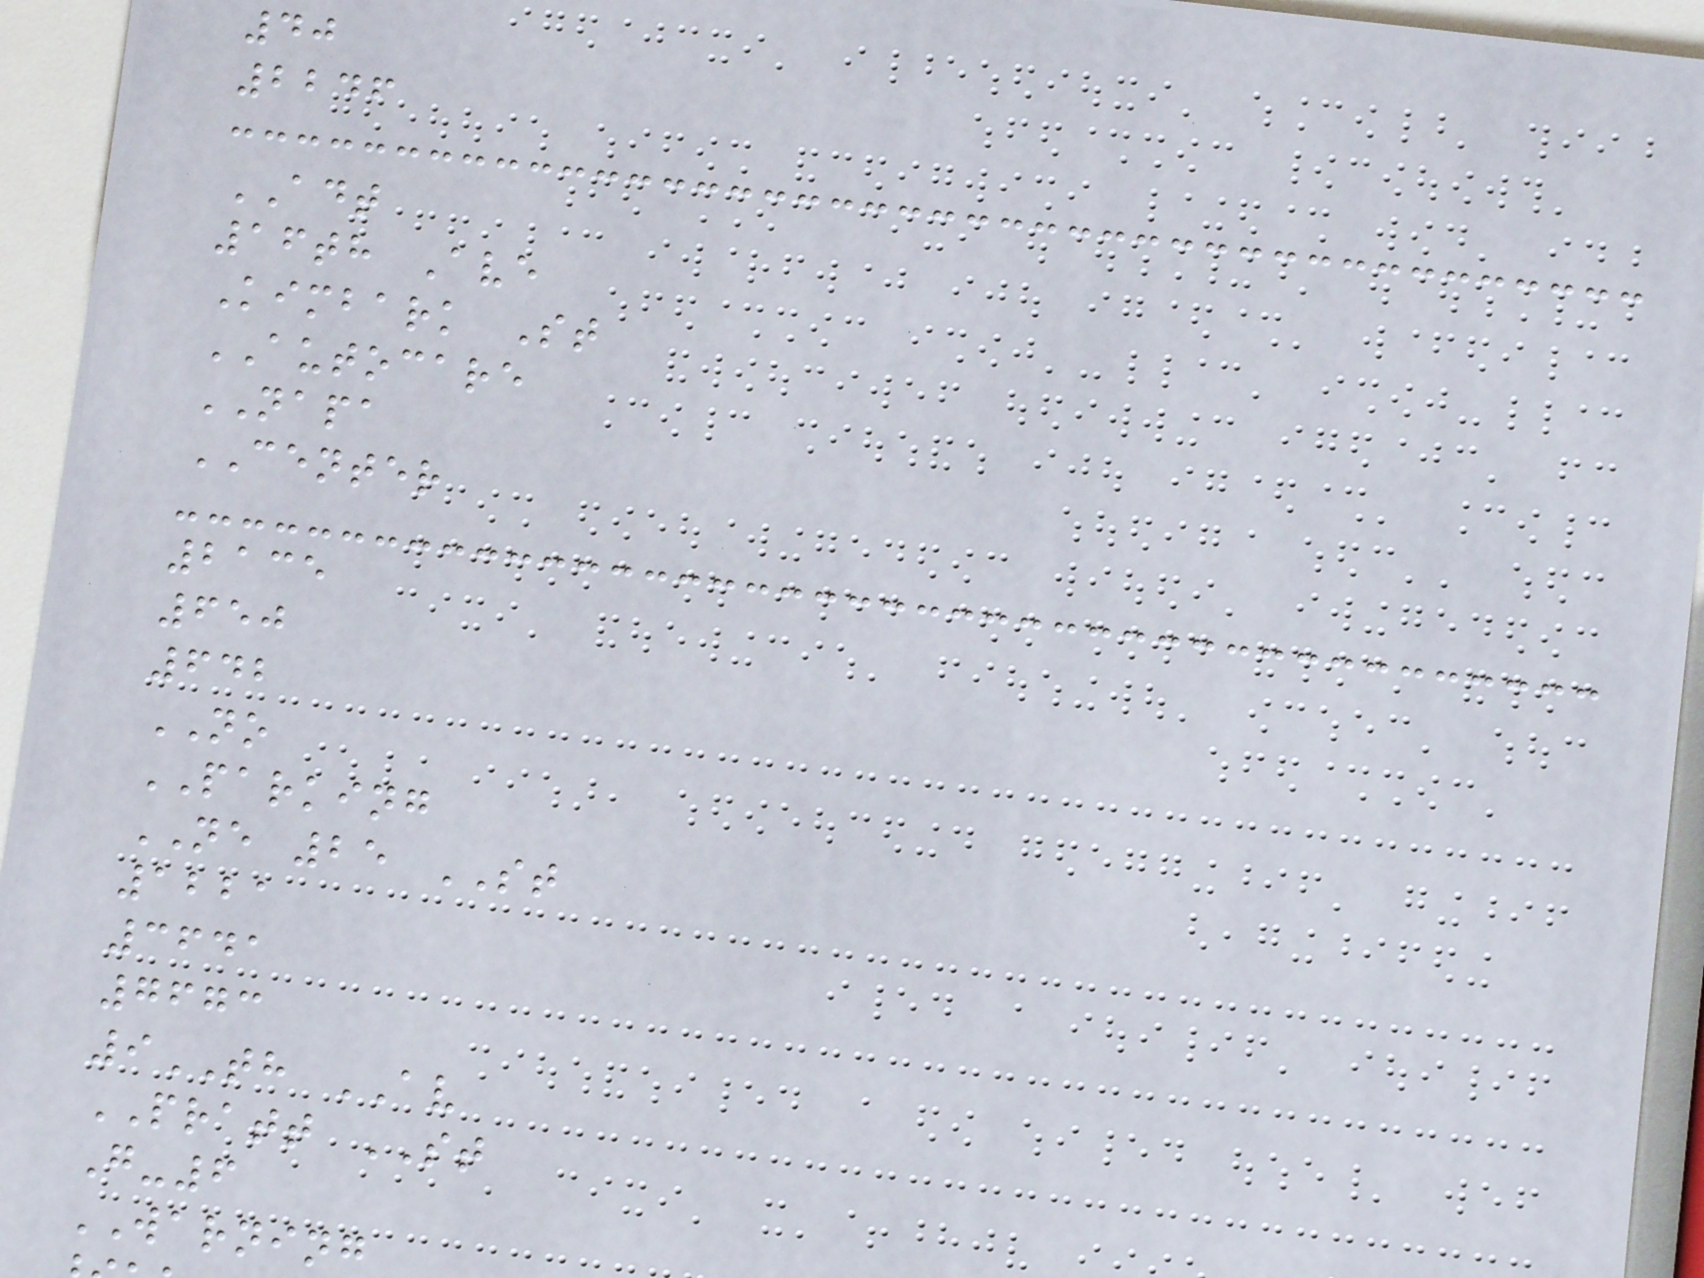40
2246
ADT
16th Ave
Kimbark St
AUTOCARE
NAPA
CENTER
2135
650
642
NO
PARKING
NE 25 ST
1221
3641
7673
9TH AV
PRATT ST
G-6
WARNING
